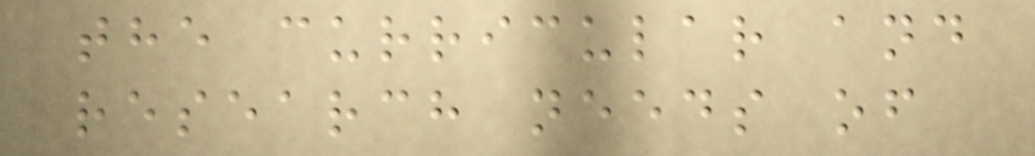the curricular and
research needs of
